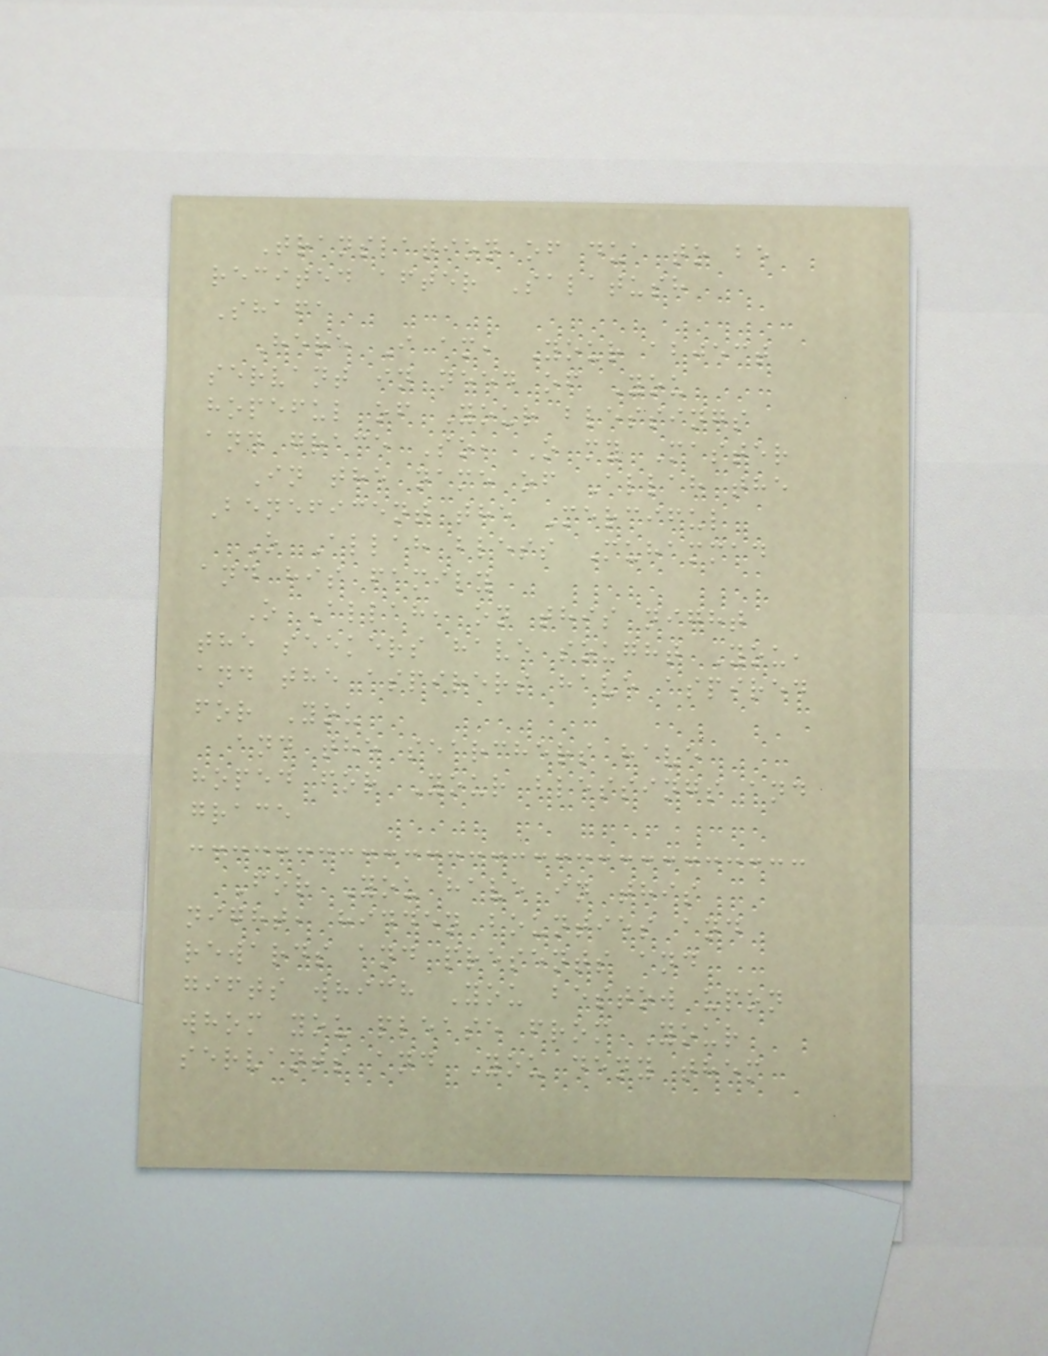Translation of dua to be
recited after Salatush
Shafa
Here I am, Your abject
servant in need of You
hopeful of Your blessings
and grace So, O my Master
In the name of Allah the
Beneficent the Merciful
O Allah bless Muhammad
and his family
O Allah, on this night
the seekers have sought You,
and the aspirers have aspired
for You
and the searchers have
hoped for Your blessings and
grace
For You have in this
night, hidden bounties and
rewards and presents and
gifts which You bestow upon
whom you please from Your
servants and You deny them
